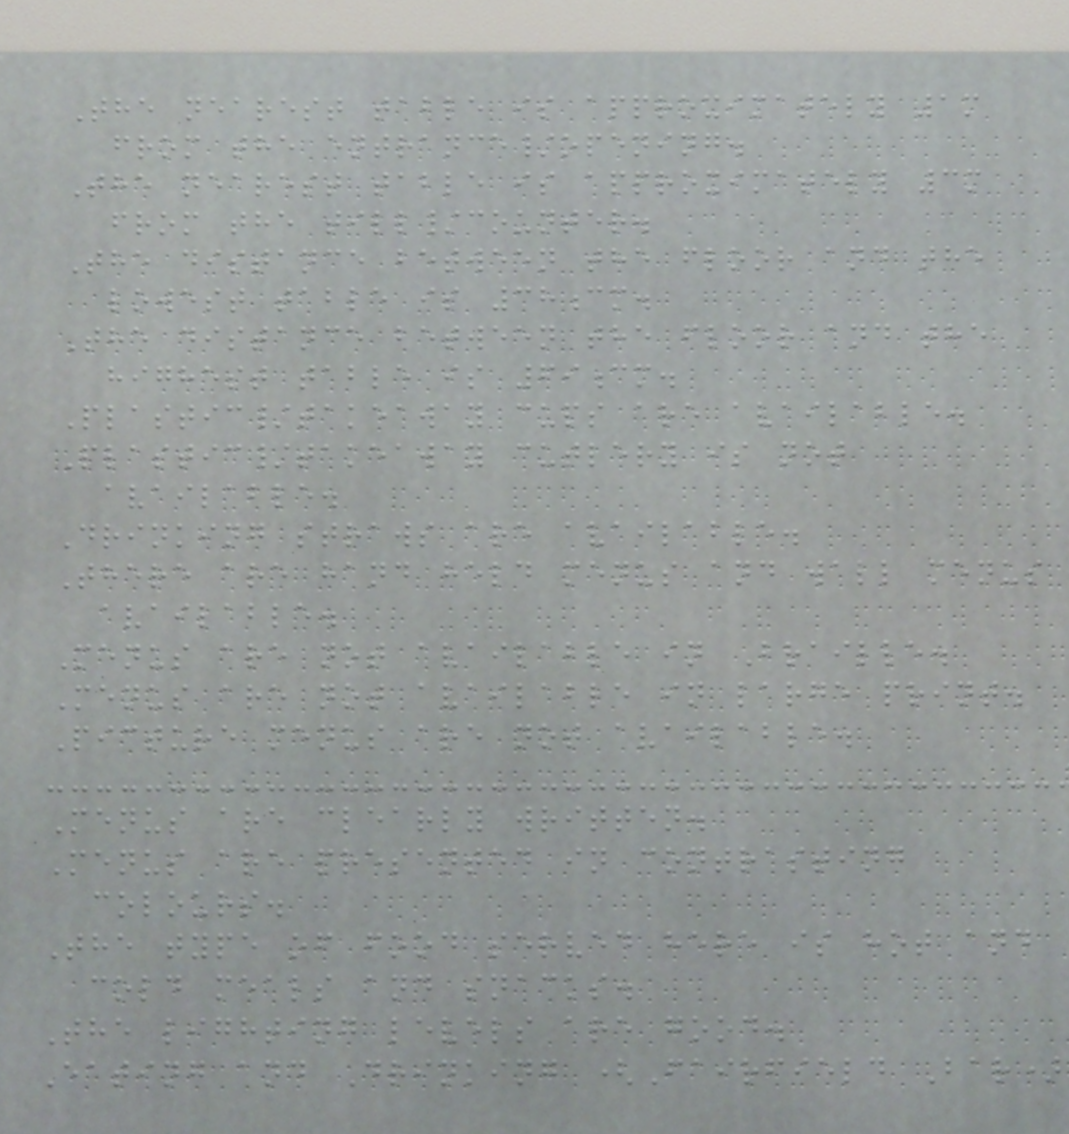The nearest table is approximately 1m
from the entrance/opening.
The nearest table is approximately 3m
from the till/counter.
The distance between the floor and the
lowest table is 38cm.
The distance between the floor and the
highest table is 69cm.
Plastic/takeaway cups are available.
Plastic/takeaway cutlery is not
available.
Drinking straws are available.
There are hand held menus and wall menus
available.
Menus are not available in Braille.
Menus are not available in large print.
Picture menus are not available.
Menus are clearly written.
Menus are presented in contrasting
colours.
The type of food served here is hot and
cold meals and snacks.
The lighting levels are good.
Eating and Drinking (Fairfield Bar)
